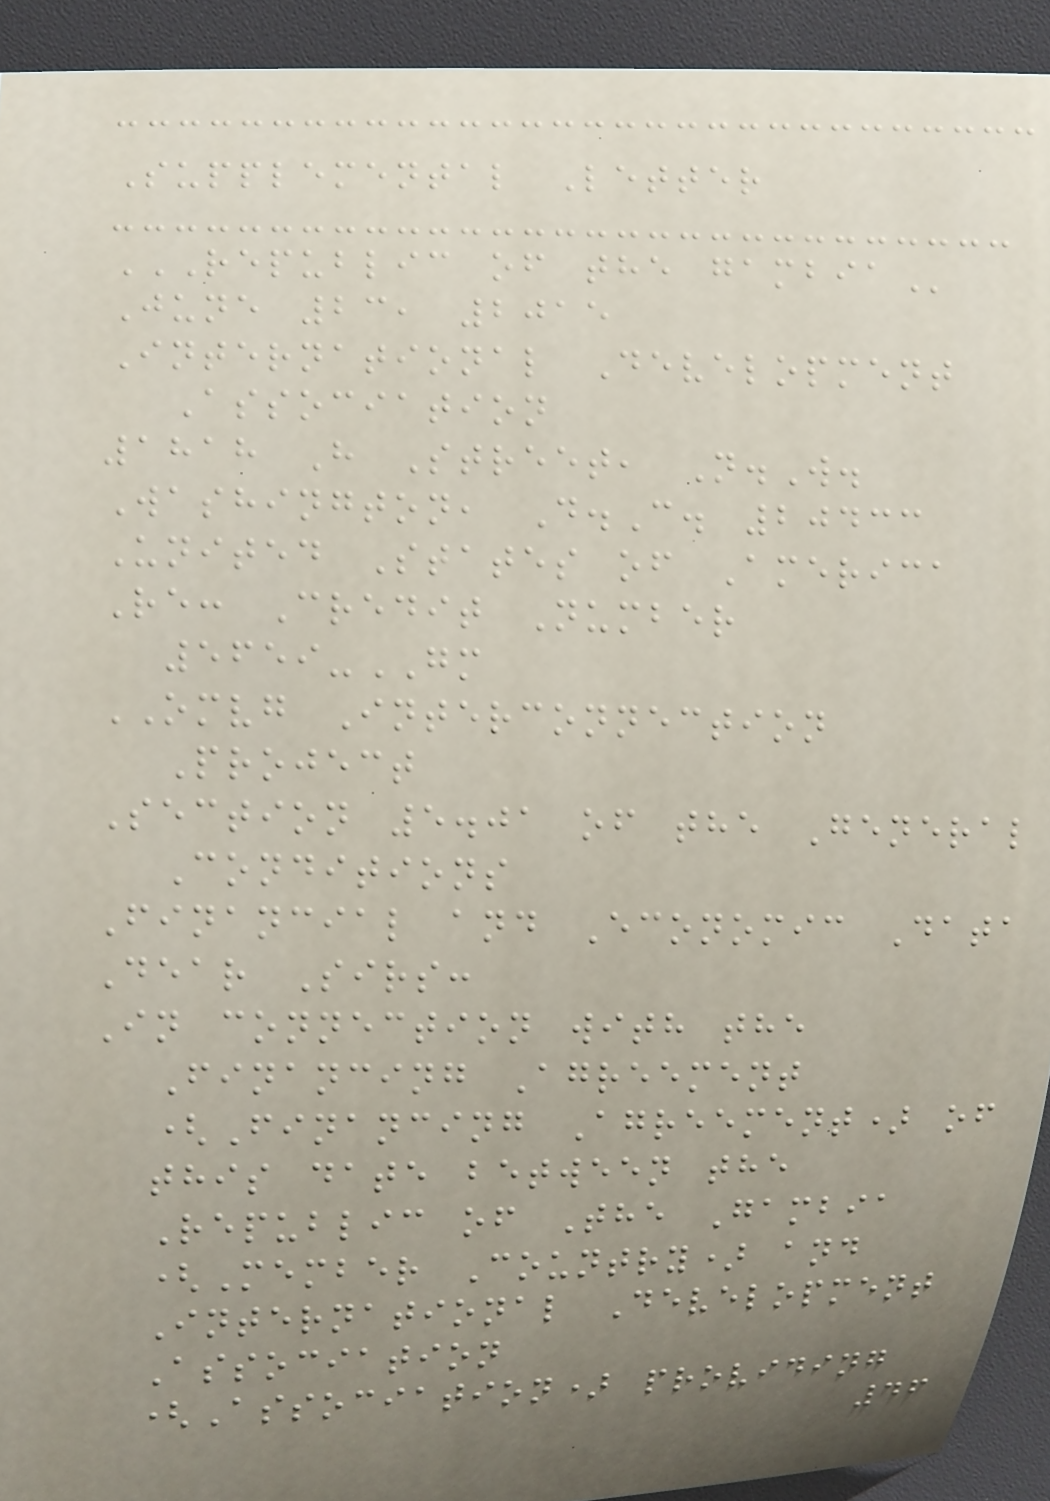Supplemental Letter
REPUBLIC OF THE GAMBIA
June 23, 2015
International Development
Association
1818 H Street, N.W.
Washington, D.C. 20433
United States of America
Re: Credit Number
5659-GM
OMVG Interconnection
Project
Section 5.01 of the General
Conditions
Financial and Economic Data
Dear Sirs:
In connection with the
Financing Agreement
(Financing Agreement) of
this date between the
Republic of The Gambia
(Member Country) and
International Development
Association
(Association) providing
46
